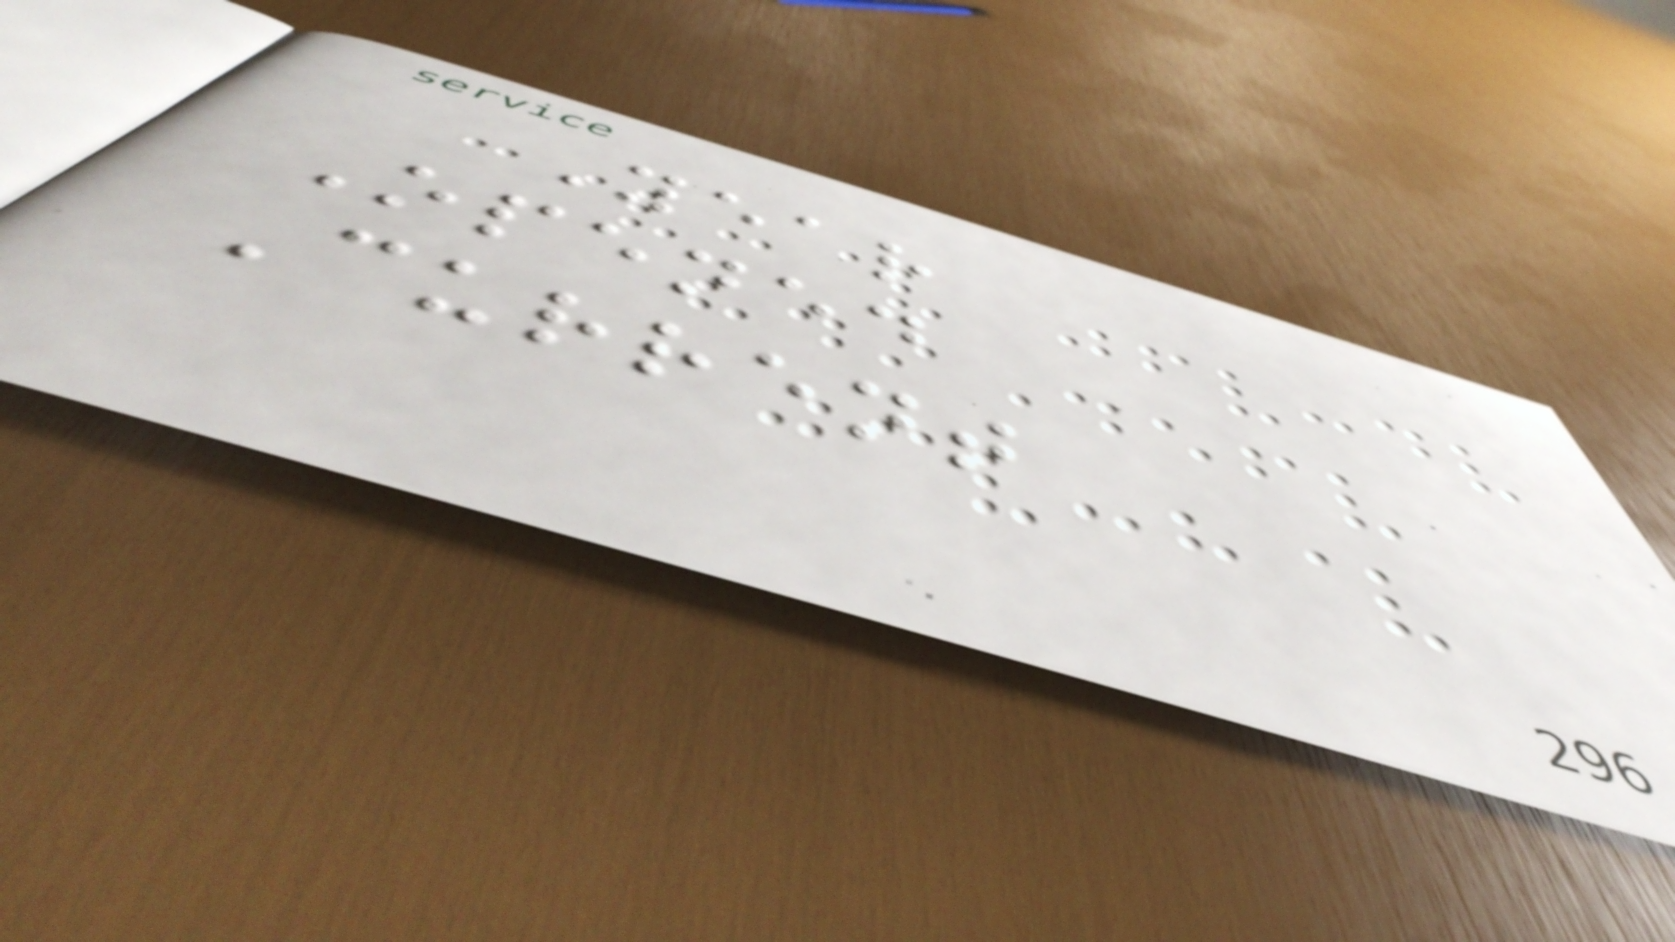Year
Opened
Current
